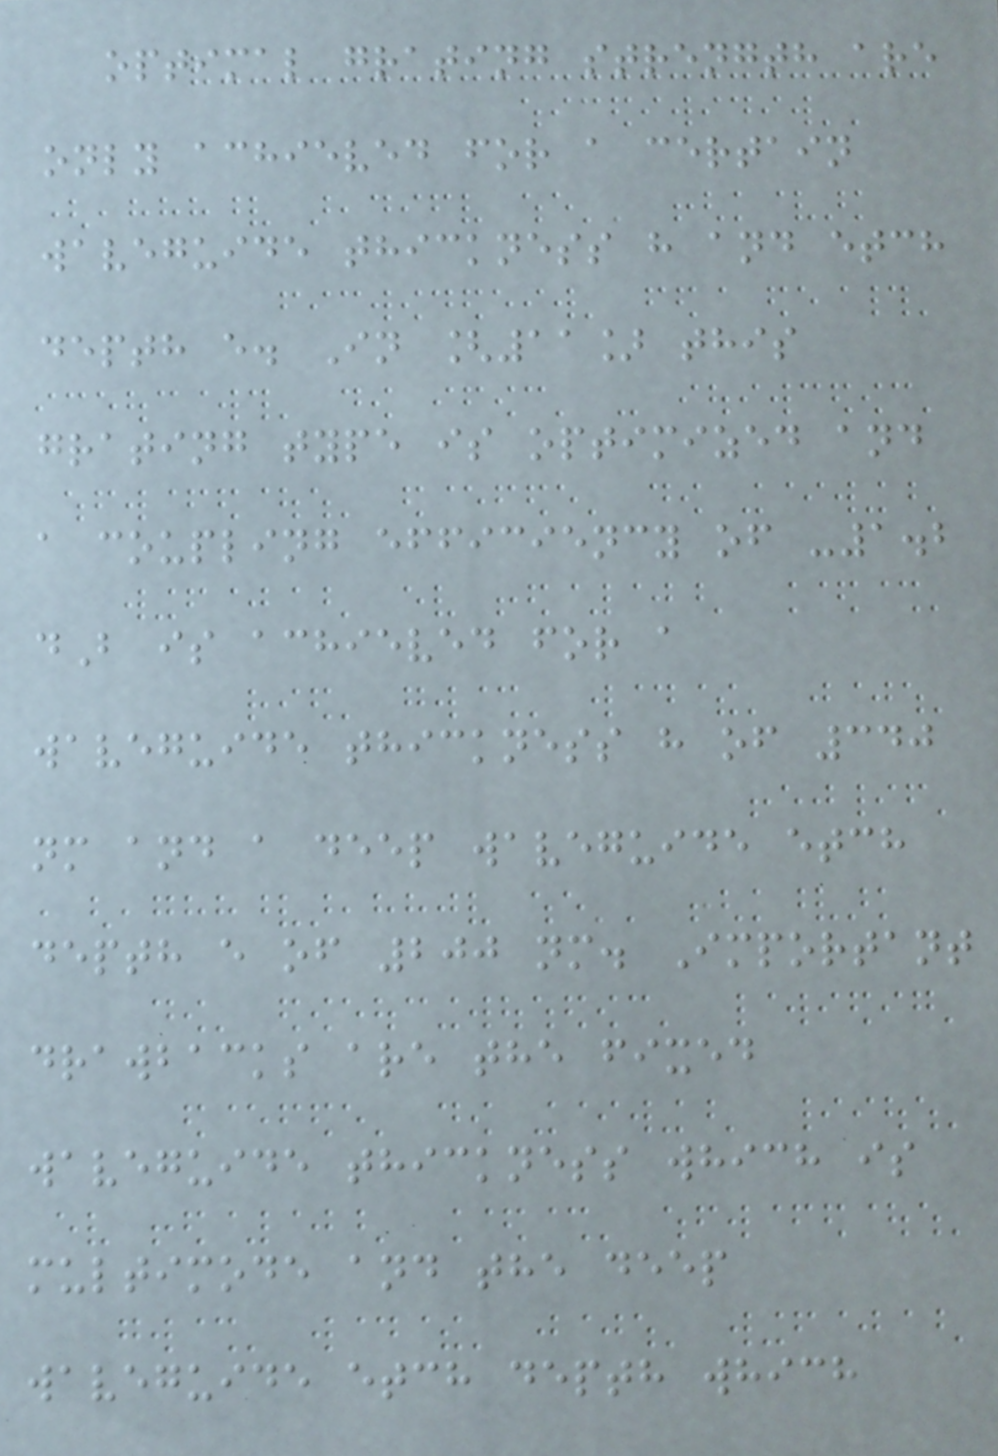optimal grating strength are
only achieved for a certain
waveguide thickness h and etch
depth e. In [11] this
grating type is optimized and
a coupling efficiency of -1.2
dB is achieved for a
waveguide thickness h of 340
nm and a deep waveguide etch
depth e of 200 nm. Important
drawbacks are the fixed
waveguide thickness which is
multimode and the deep
waveguide etch depth which
